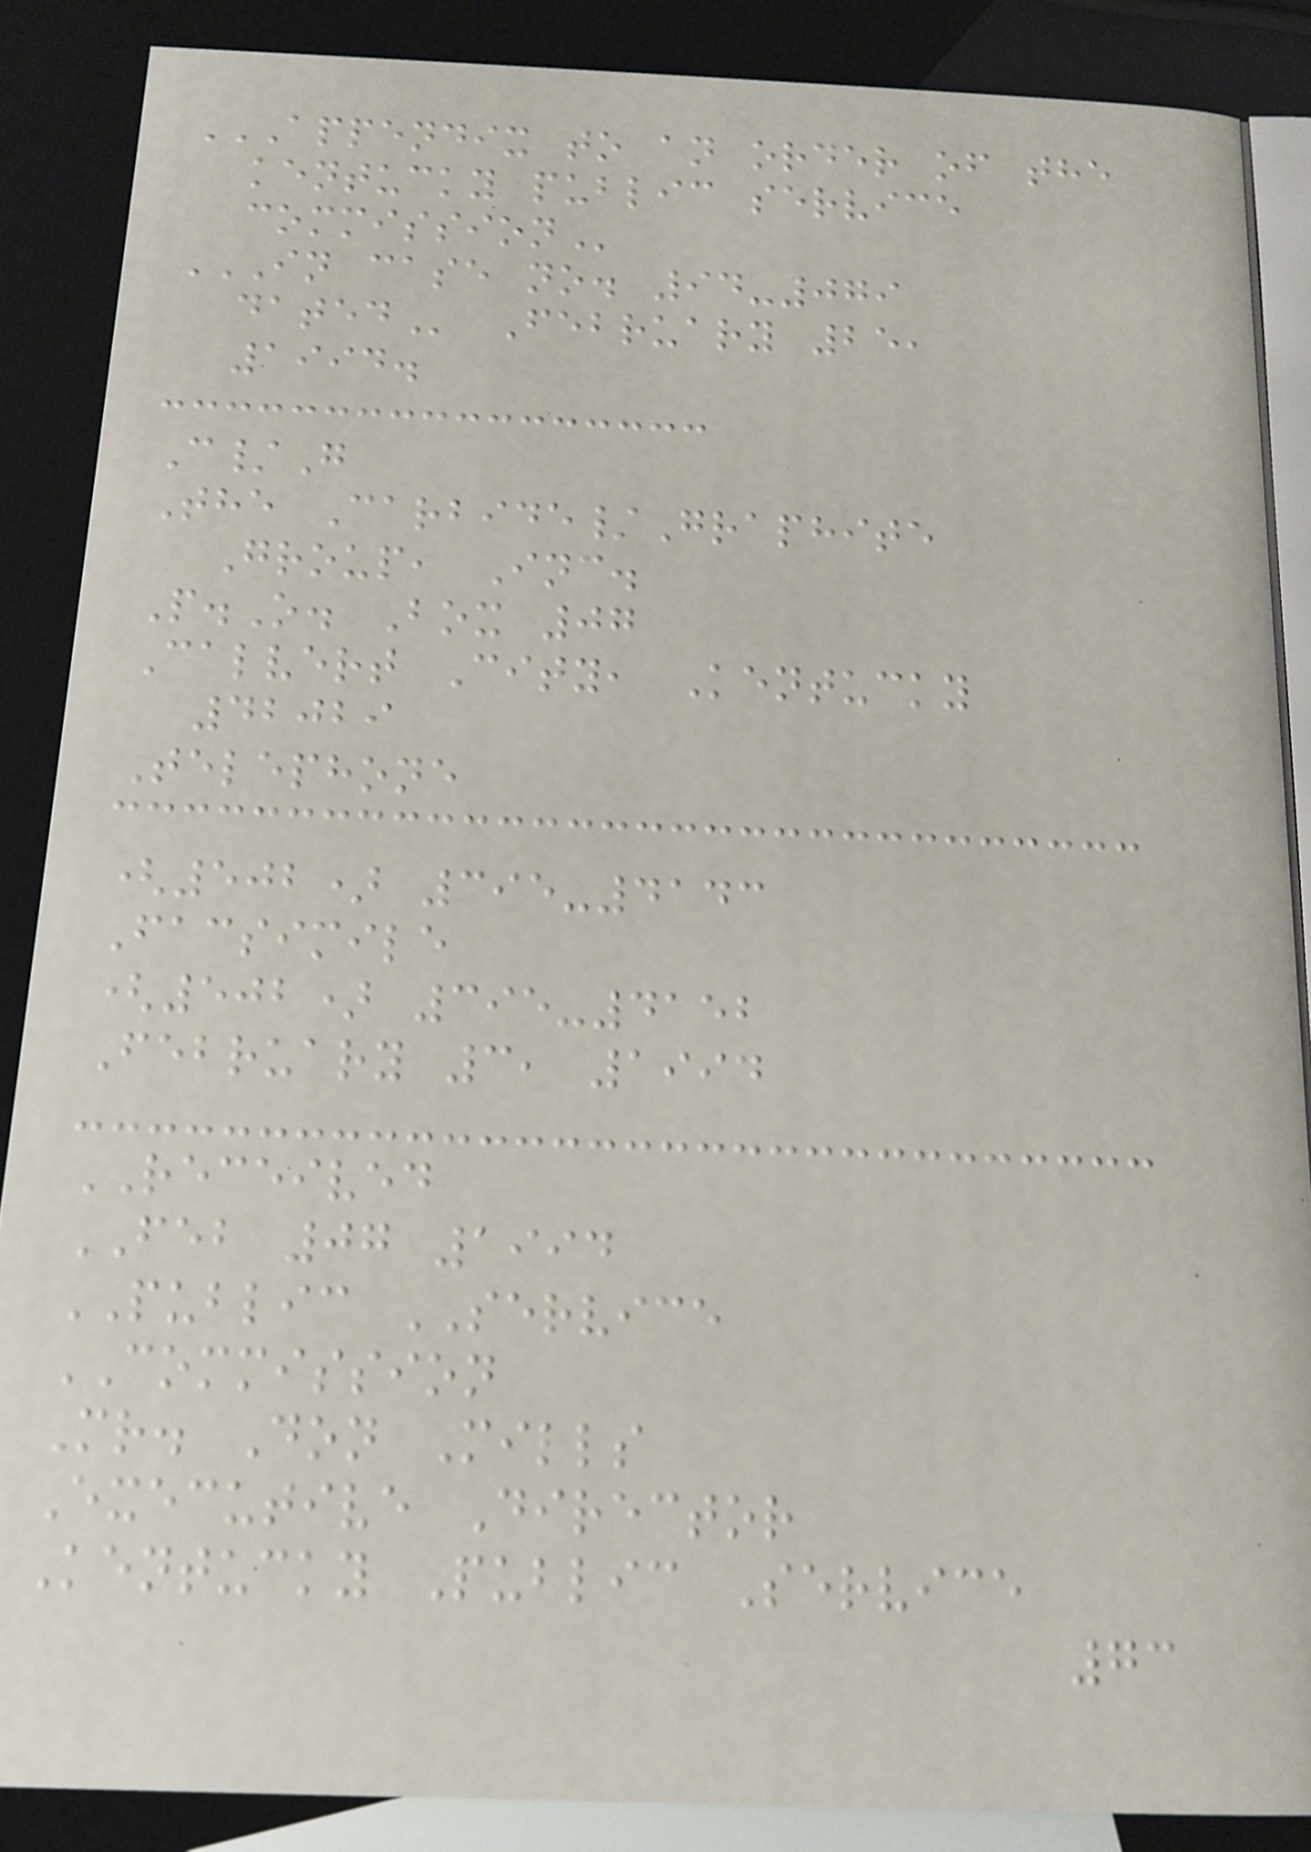APPENDIX TO AN ORDER OF THE
KENTUCKY PUBLIC SERVICE
COMMISSION
IN CASE NO. 94-079
DATED February 25,
1994.
C/G
The Carbide/Graphite
Group, Inc.
P.O. Box 07
Calvert City, Kentucky
42029
Telephone
(502) 395-4143
Facsimile
(502) 395-4152
February 3, 1994
RECEIVED
FEB 07 1994
PUBLIC SERVICE
COMMISSION
Mr. Don Mills
Executive Director
Kentucky Public Service
73
